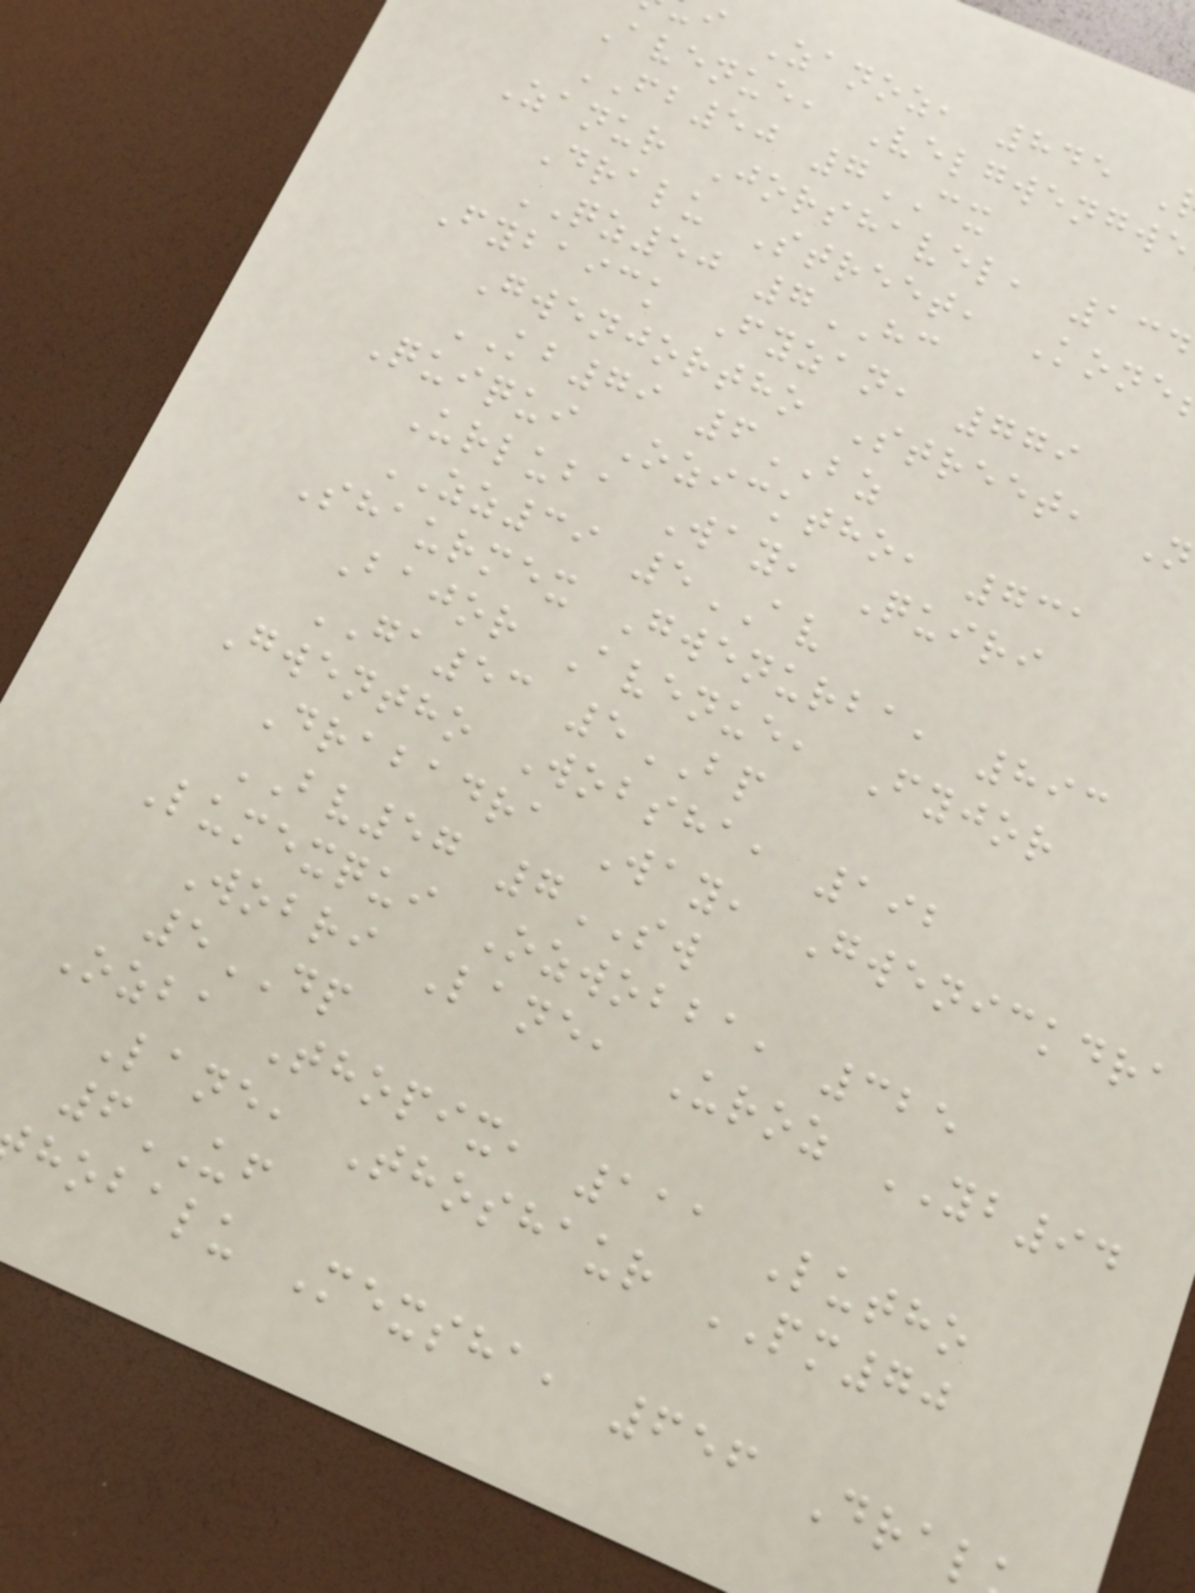i Zanoz, 845
Avenue, Velgwengwe
FB50 7CX
Zanur Jorshavel, 134
Dralu Street, Kone
QZ50 7HC
Fybaick Fyzan, 779
Gwenjortho Street, N
KB79 6BZ
Quiqui Ozicktho, 731
Urluba Way, Quiri
ZZ39 5AV
Shaurmex Gwenurba, 893
Bajor Avenue, Fyjor
GA53 5BP
Gwentho Wobsha, 192
Drabadra Way, Gwenickdra
BV57 7SW
Lumexqui Ozwobba, 325
Wobri Lane, Uroz YB94
5DP
Ozba Thopix, 111 Lutho
Lane, Thoshaur PM70
6UF
hobalu Mexsha, 656 Dral
